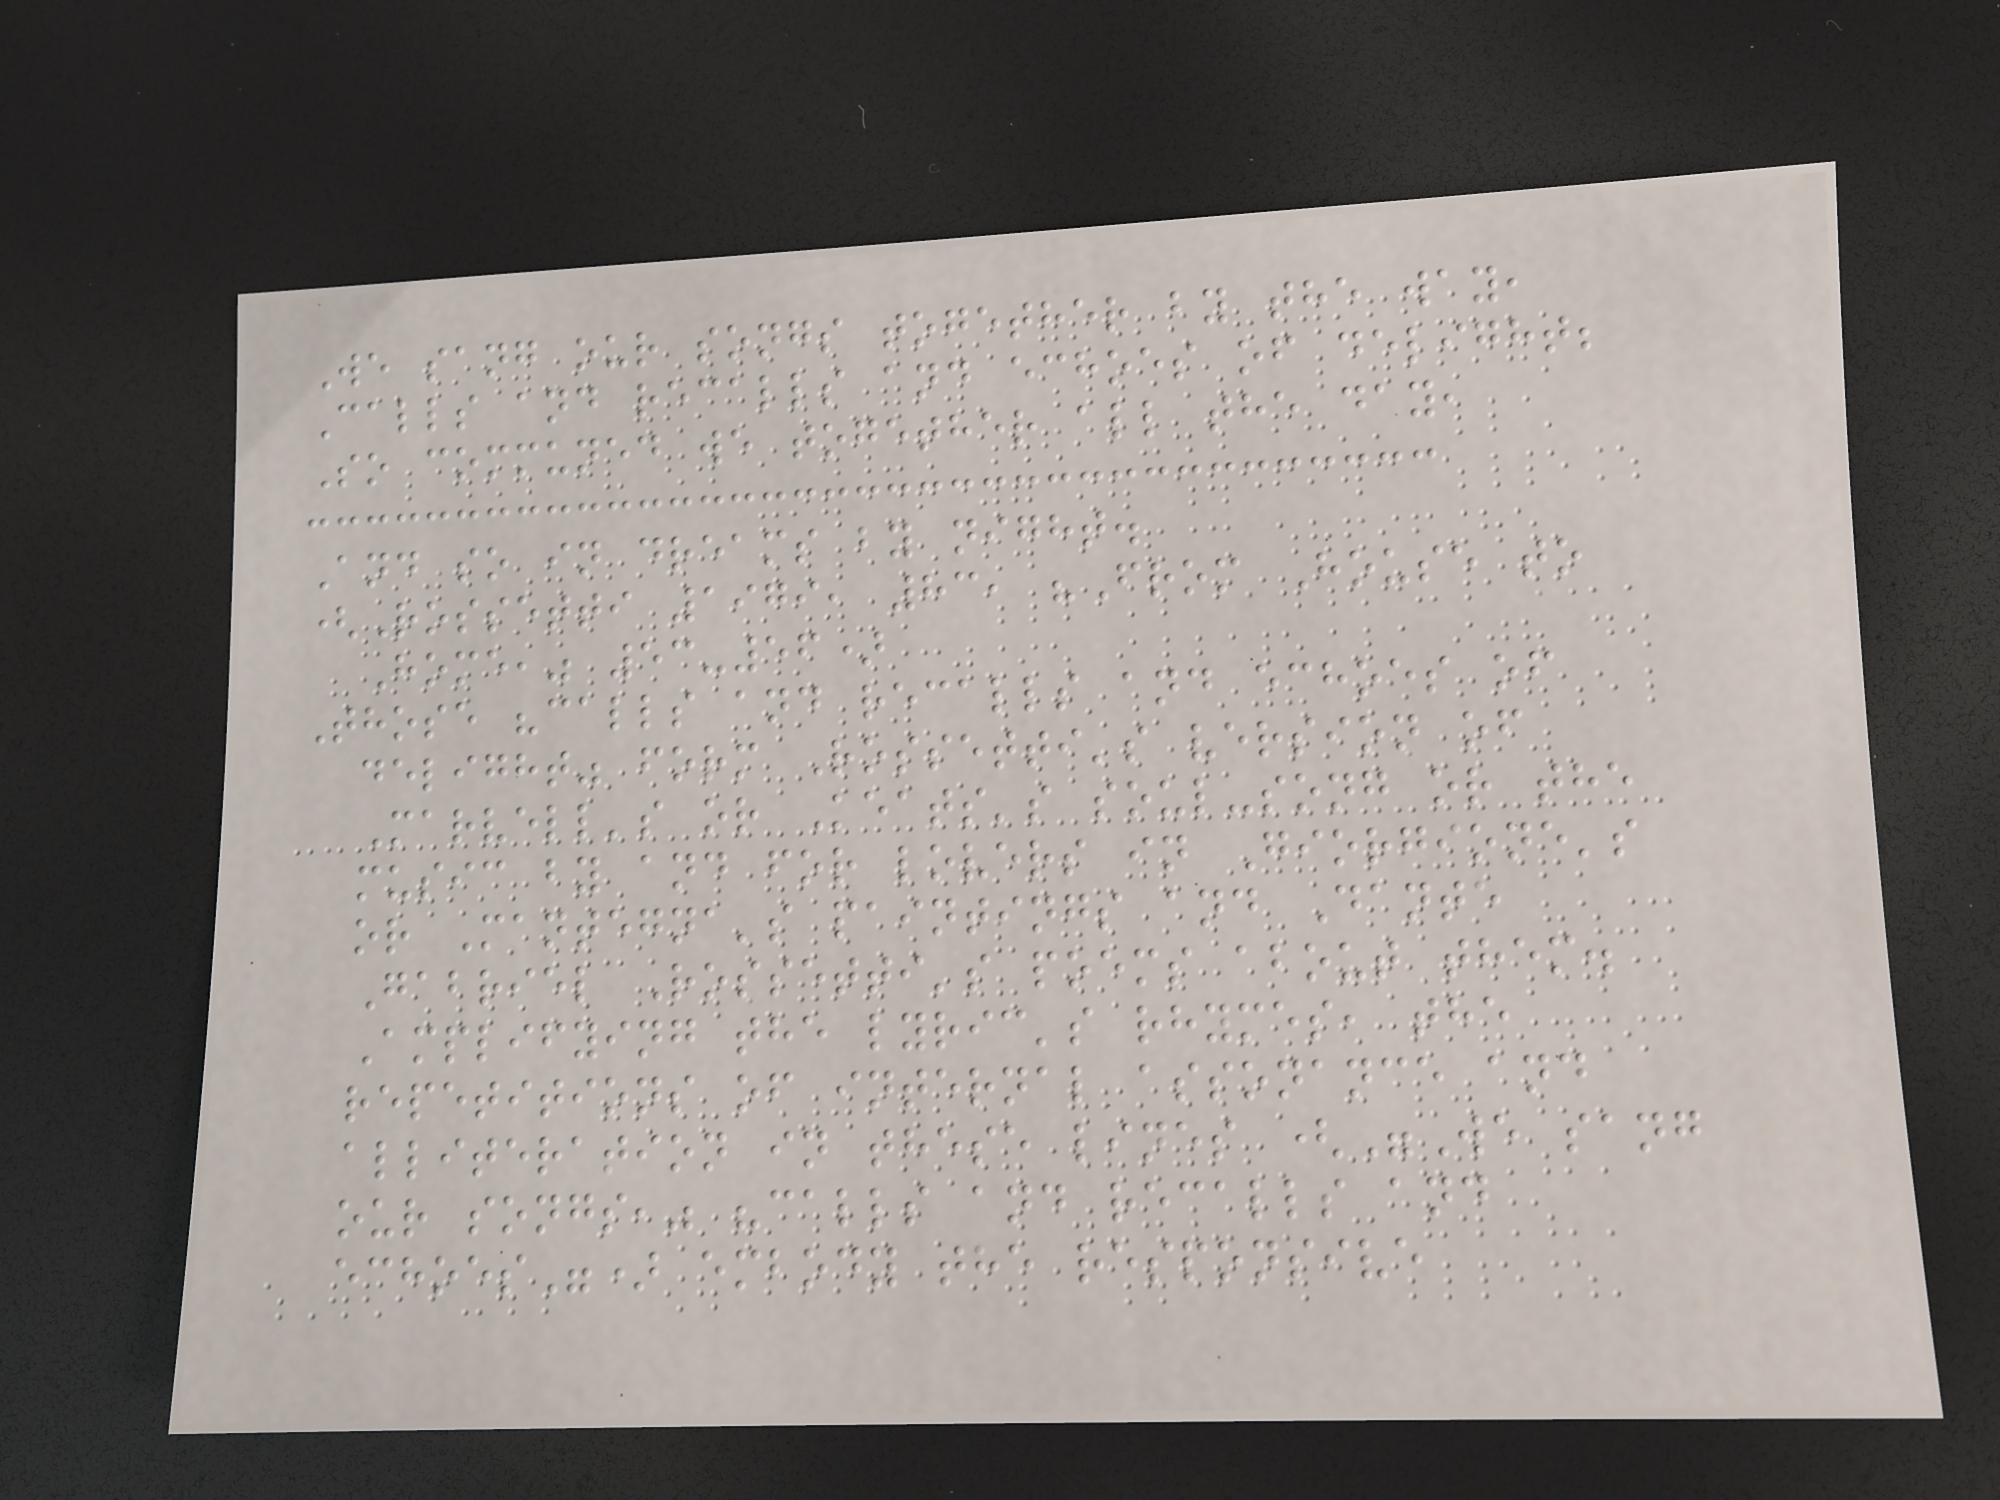We sang our songs together by the way,
Calls and recalls and echoes of delight;
So communed we together all the day,
And so in dreams by night.
(Rossetti 1979, 83, "From House to
Home," 53-56)
Those "calls and recalls and echoes of
delight" form Rossetti's version of
Marvell's or Keats's soul-song or the
music by and for lovers in Giorgione's
or Mantegna's paintings and Dante
Gabriel Rossetti's poems about them.
Amplifying the lyric's rhymes, the
repetitions of internal assonance and
alliteration in these lines ("We sang
our songs," "calls and recalls and
echoes") embody the responsive
